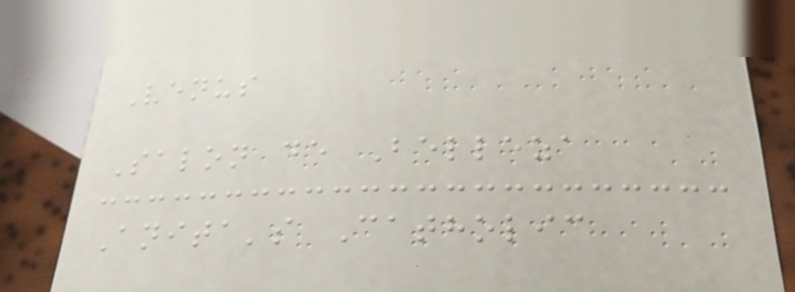Venus
Salon de Belleza
Anita's Catholic
